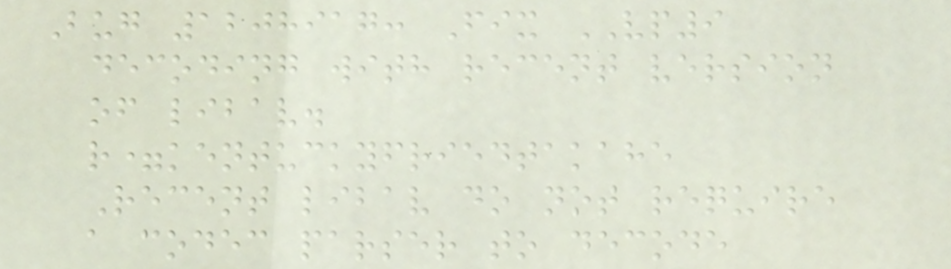Bug 1208917: Fix VP9
decoding with recent version
of libav.
r=kentuckyfriedtakahe
Recent libav do not require
a codec parser to decode
